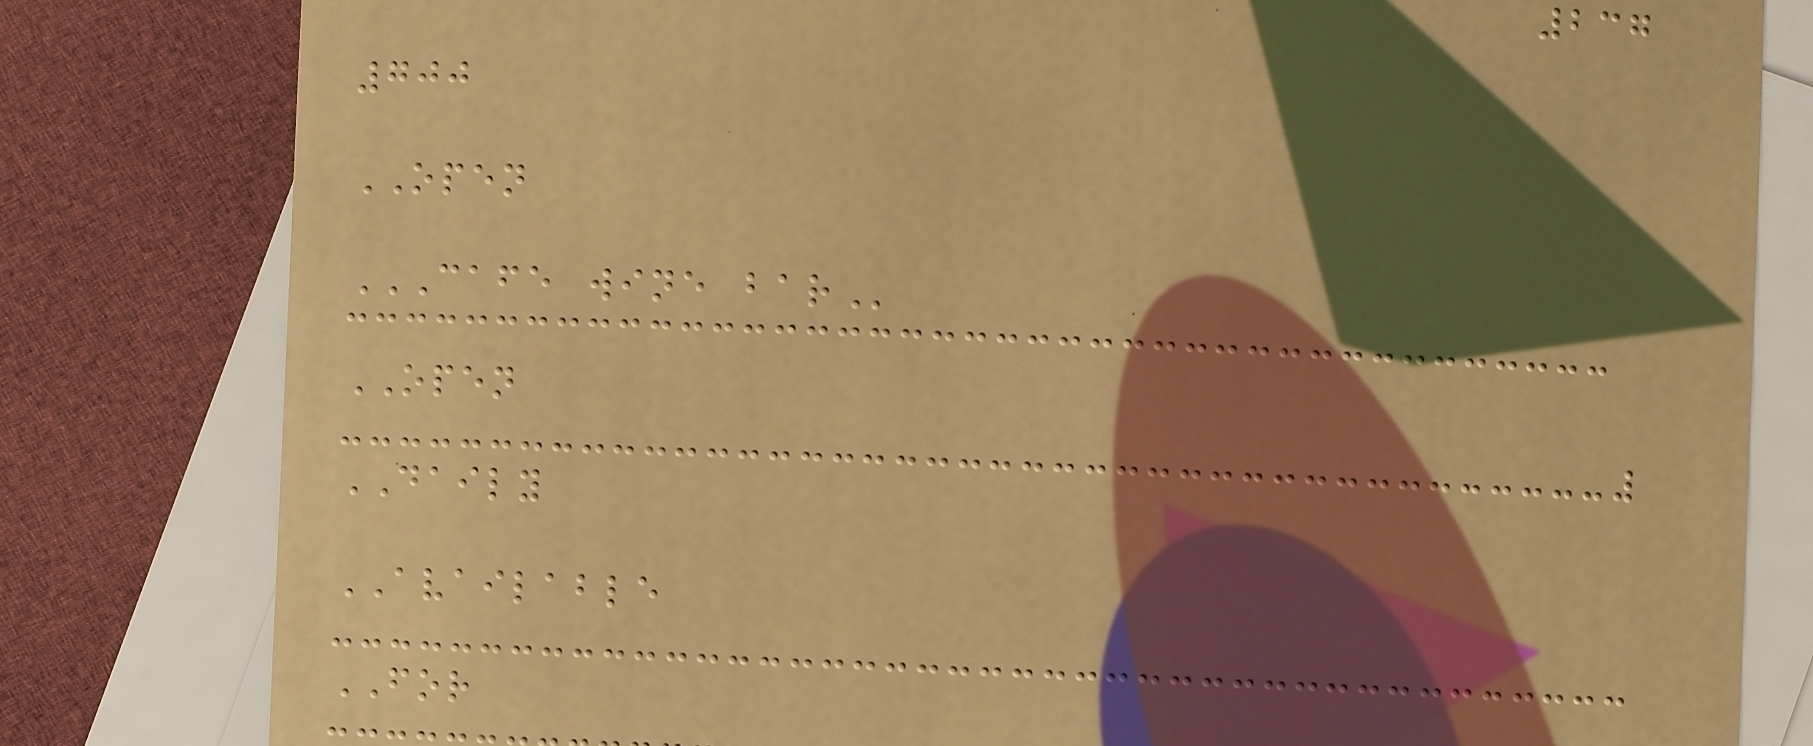237
700
OPEN
CAFE WINE BAR
OPEN
DAILY
AVAILABLE
FOR
